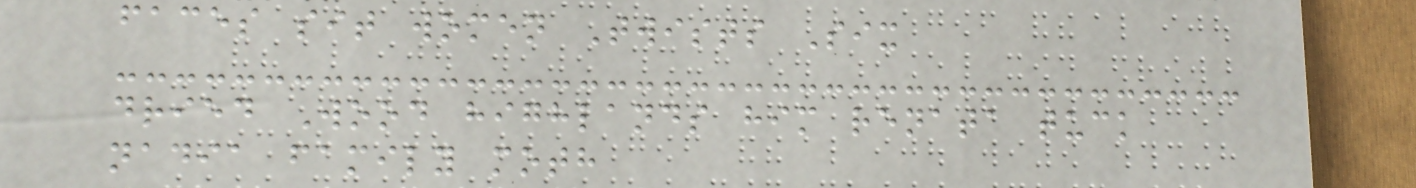faces sit women Twists Six
dried Wood highlands him renata tuck
nadia family moth
